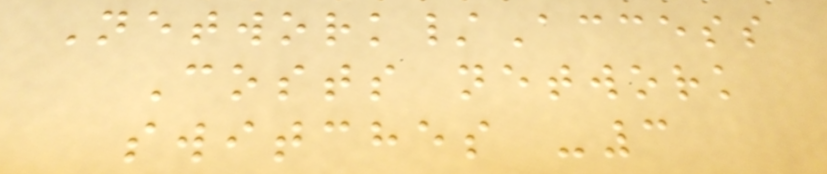Network/Access
Costs network
switches -3
